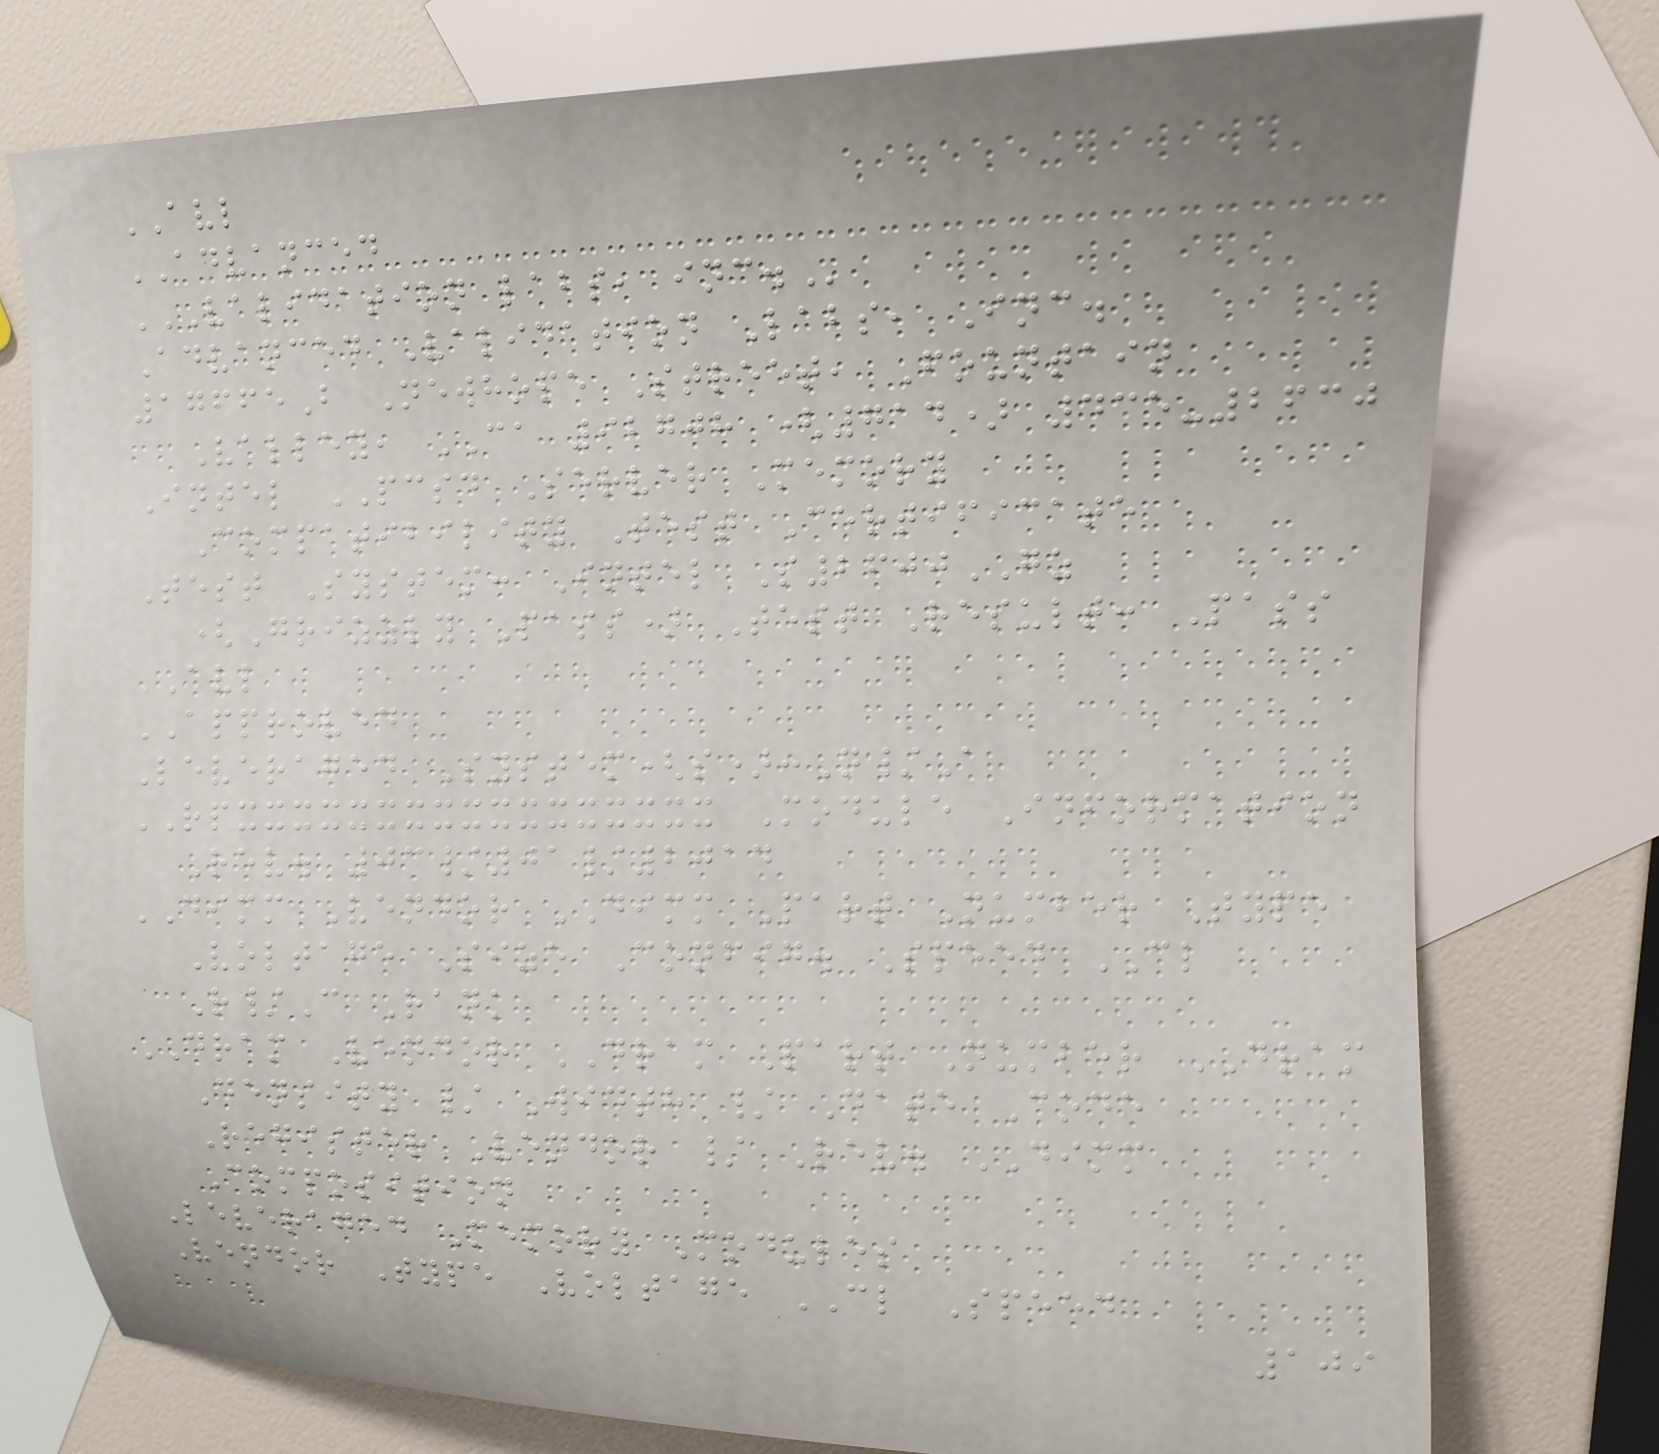AVL
ADVANCED
VALIDATION LABS, INC.
Advanced Validation Labs, Inc.
17665B Newhope Street, Fountain
Valley, CA 92708 (714) 435-2630
Intel PCSD Server Memory
Compatibility Test Certificate
Test System: Intel S2600GZ
(Grizzly Pass) Test Result: Pass
AVL
APPROVED
Leveraged System(s):N/A
RPXXXXXXXXXXXXXXXXX Module Information
Rev. 03/01/2014
DIMM Vendor DIMM Part Number Type
Voltage Size Config. Speed CL
R/C Rank
DRAM Vendor DRAM Part Number DRAM
Density / Width / Date Code
Register Vendor / Rev. DIMM
Composition
Leveraged Memory Modules
Vendor Type Voltage CL Speed
109
